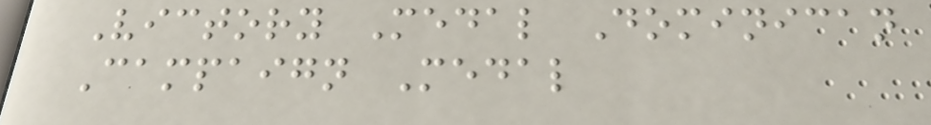Victory Medal Dominican
Campaign Medal
